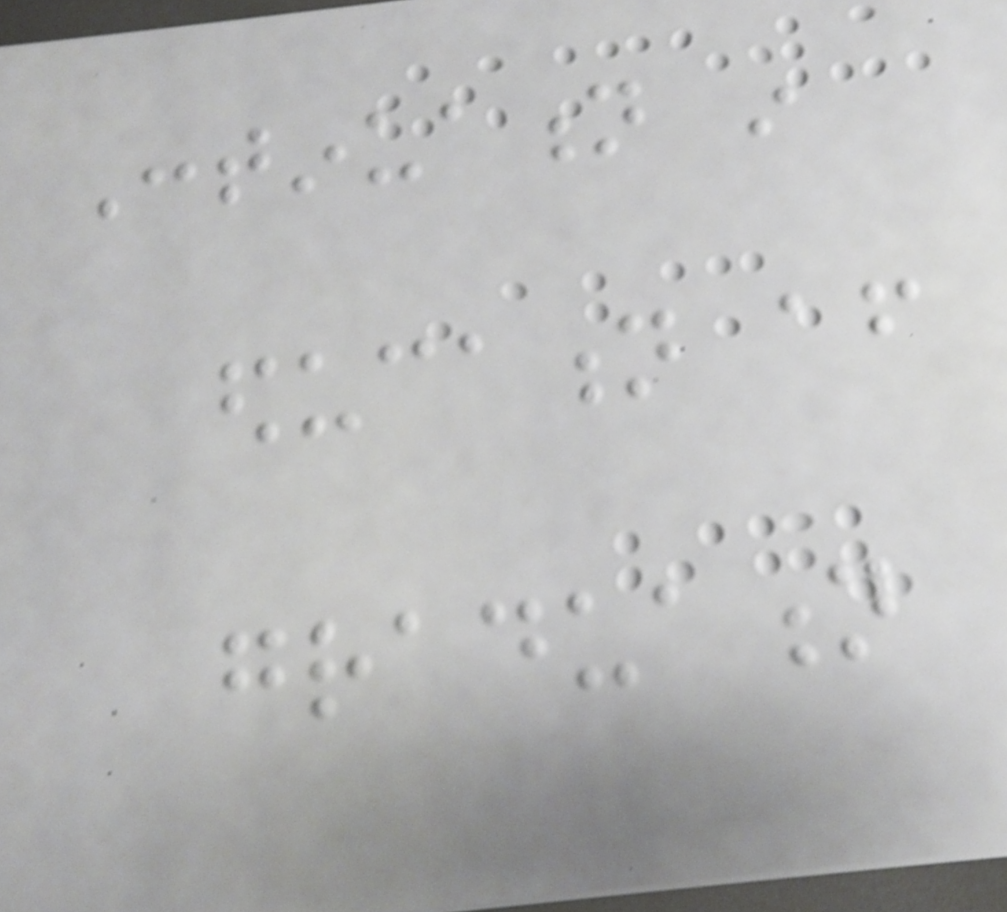Continuation in
education after
graduation
